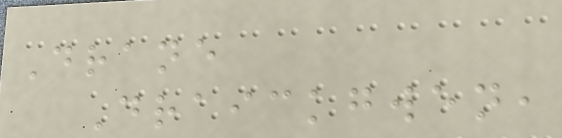Drane
Draickgwen,
